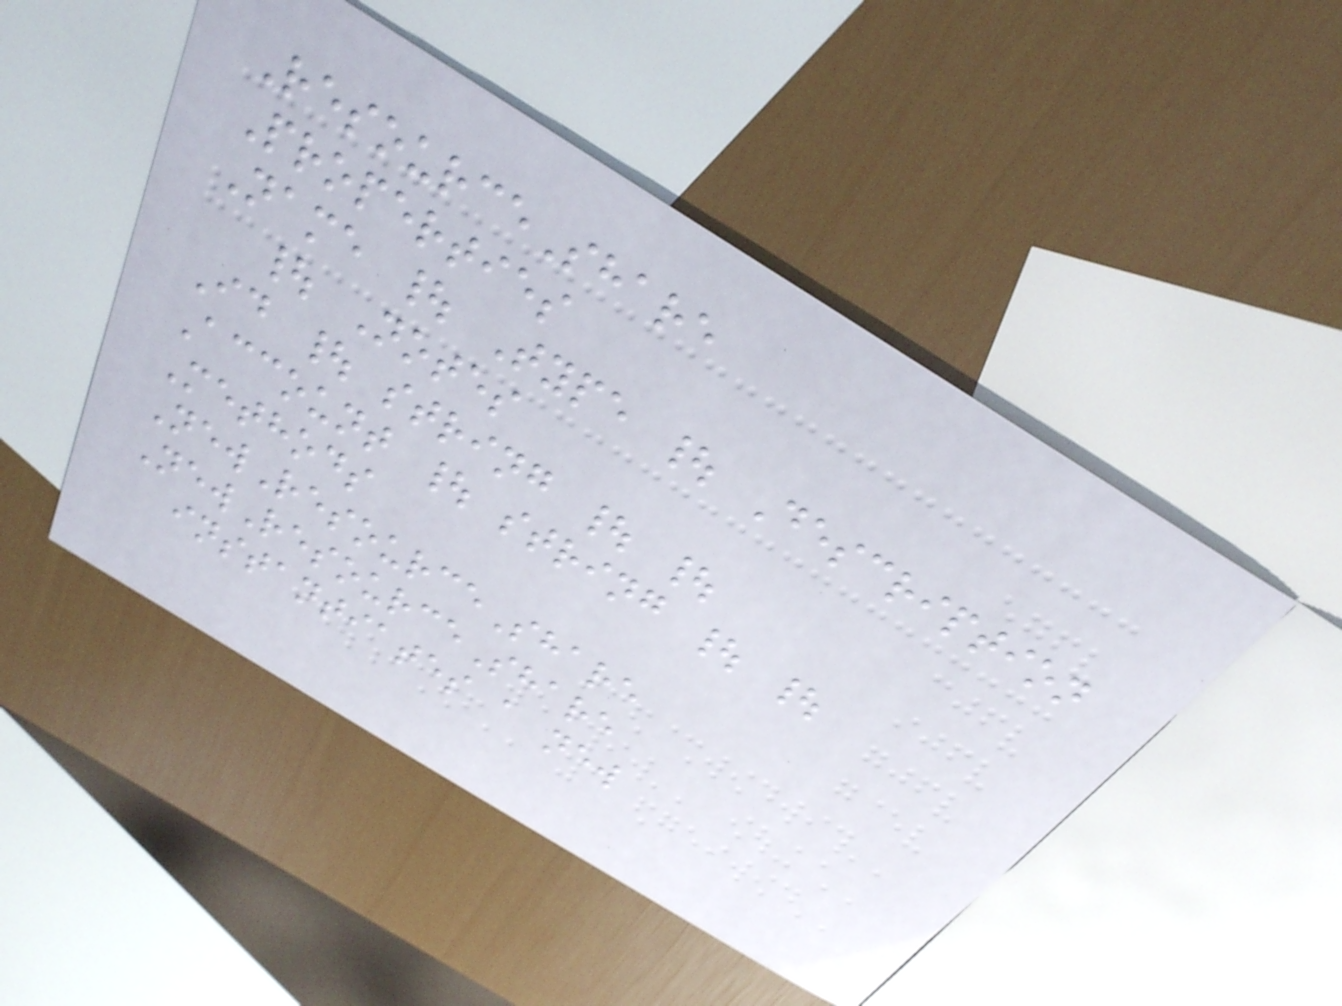ResourceShare
Properties
Name | Type | Description
| Notes
Id | string | |
Account | string | |
Methods
NewResourceShare
NewResourceShare
instantiates a new
